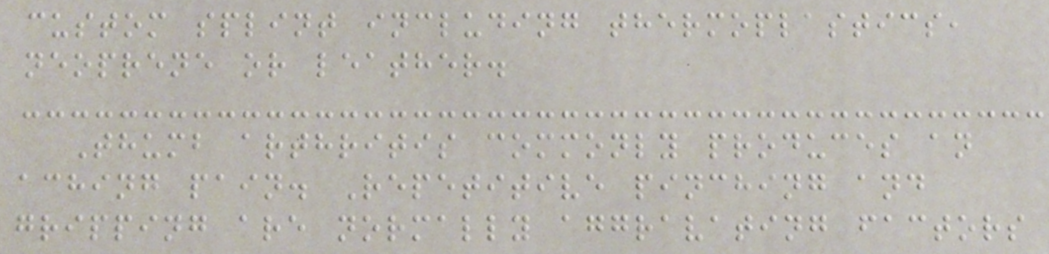custom splint including thermoplastics,
neoprene or leather.
Thumb arthritis commonly produces an
aching pain. Repetitive pinching and
gripping are normally aggravating factors
